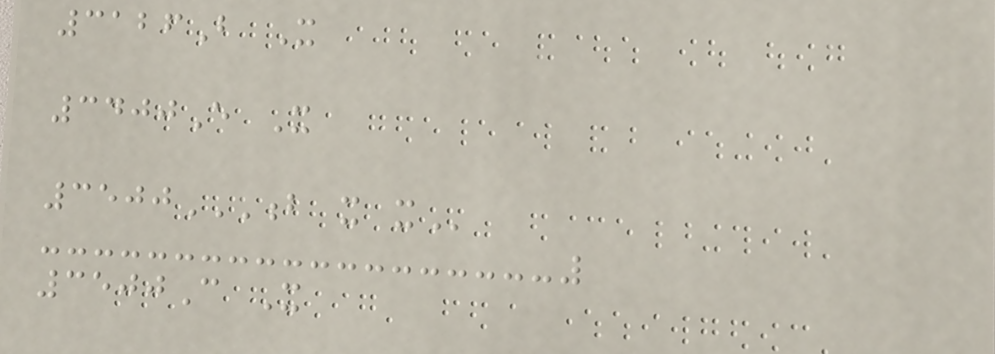3126B X
3400E X
3500B X X
3500C X
